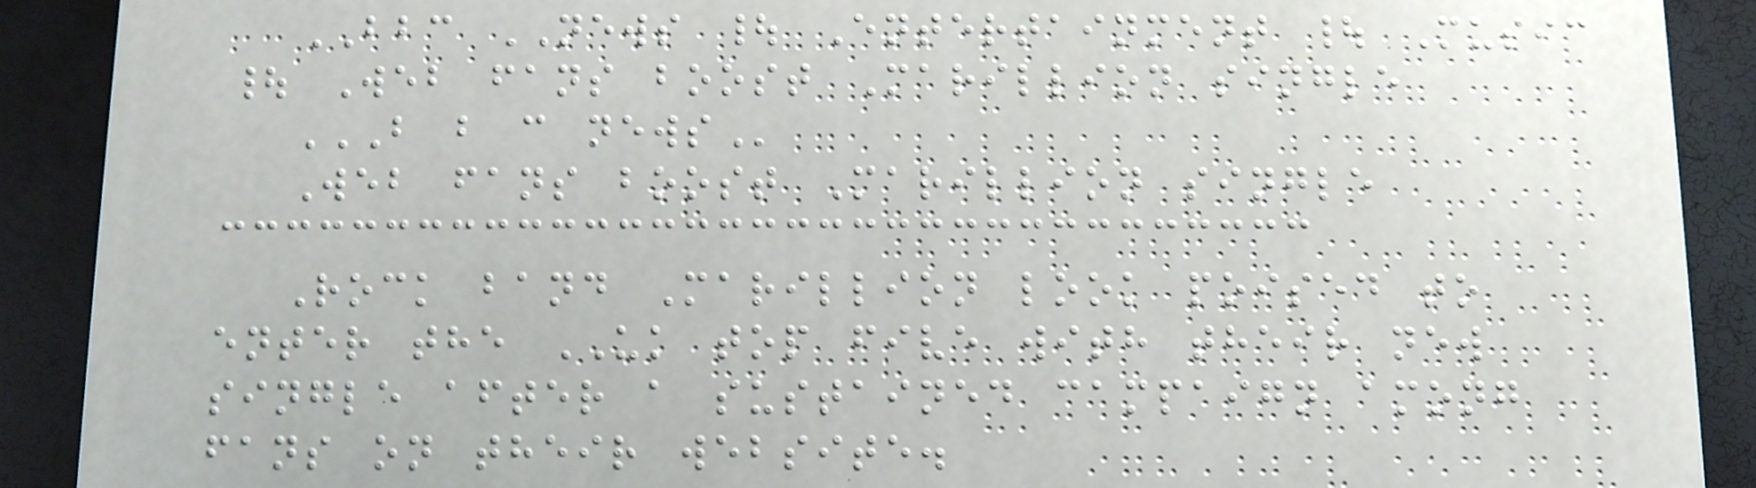BBC NEWS | Entertainment | Music
| Web fans boost Marillion single
B B C NEWS
Web fans boost Marillion single
Rock band Marillion look poised to
enter the UK top five with their new
single after a sustained campaign among
fans on their website.
